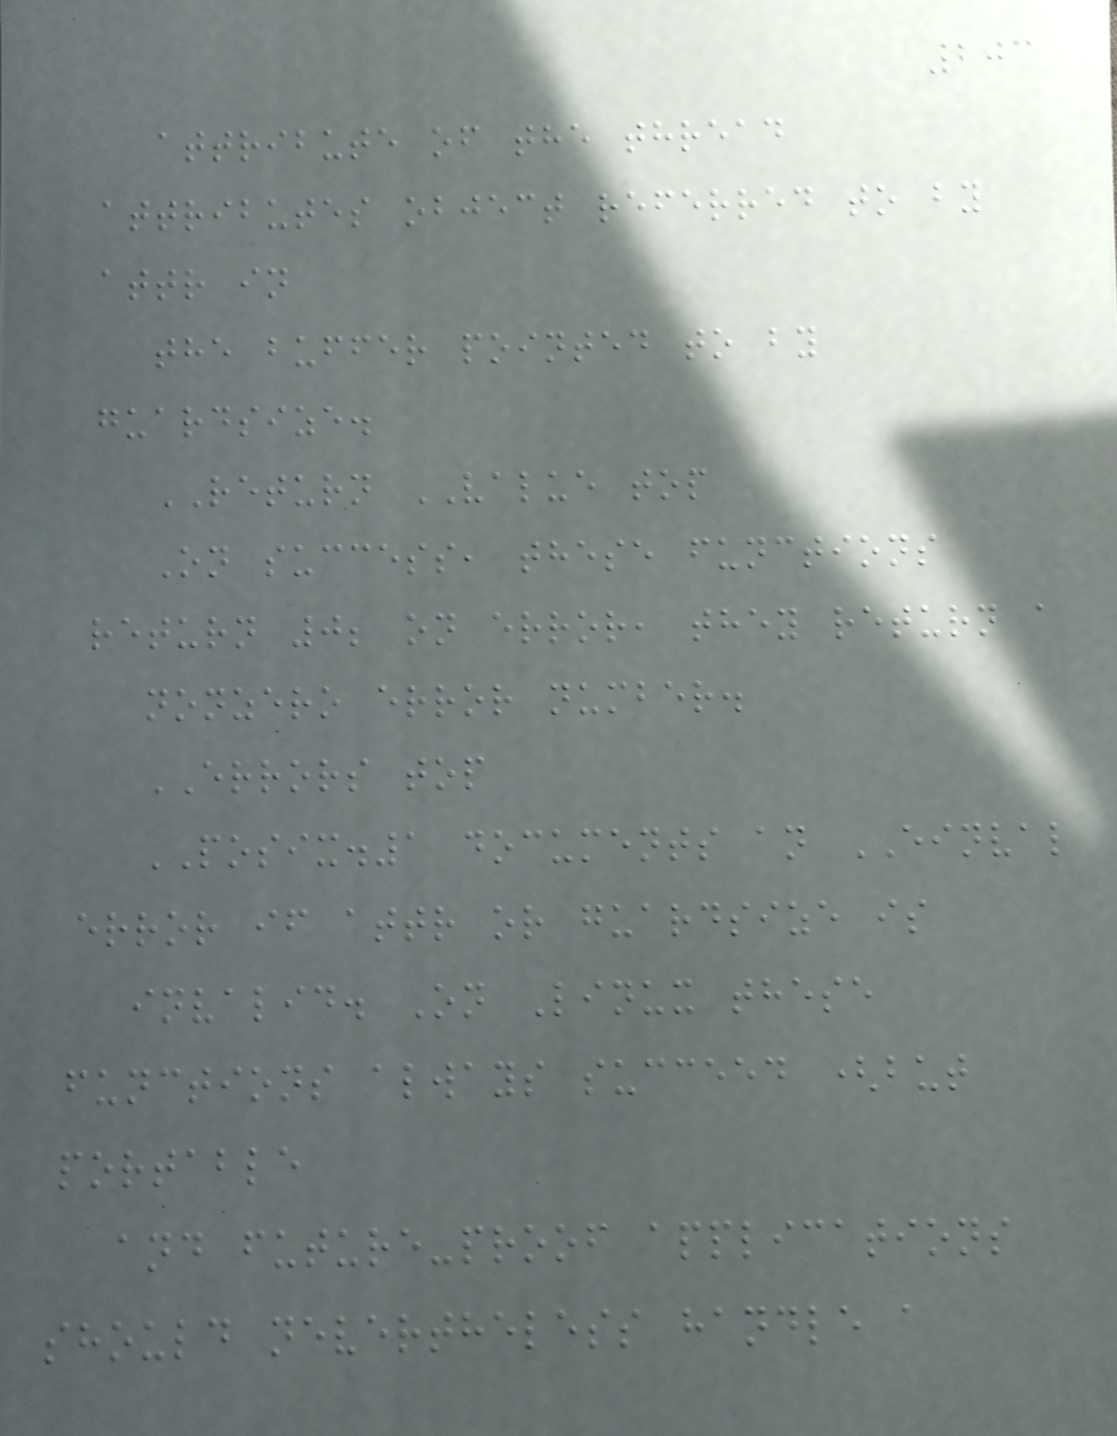203
attribute of the thread
attributes object referred to by
attr in
the buffer pointed to by
guardsize.
RETURN VALUE top
On success, these functions
return 0; on error, they return a
nonzero error number.
ERRORS top
POSIX.1 documents an EINVAL
error if attr or guardsize is
invalid. On Linux these
functions always succeed (but
portable
and future-proof applications
should nevertheless handle a
